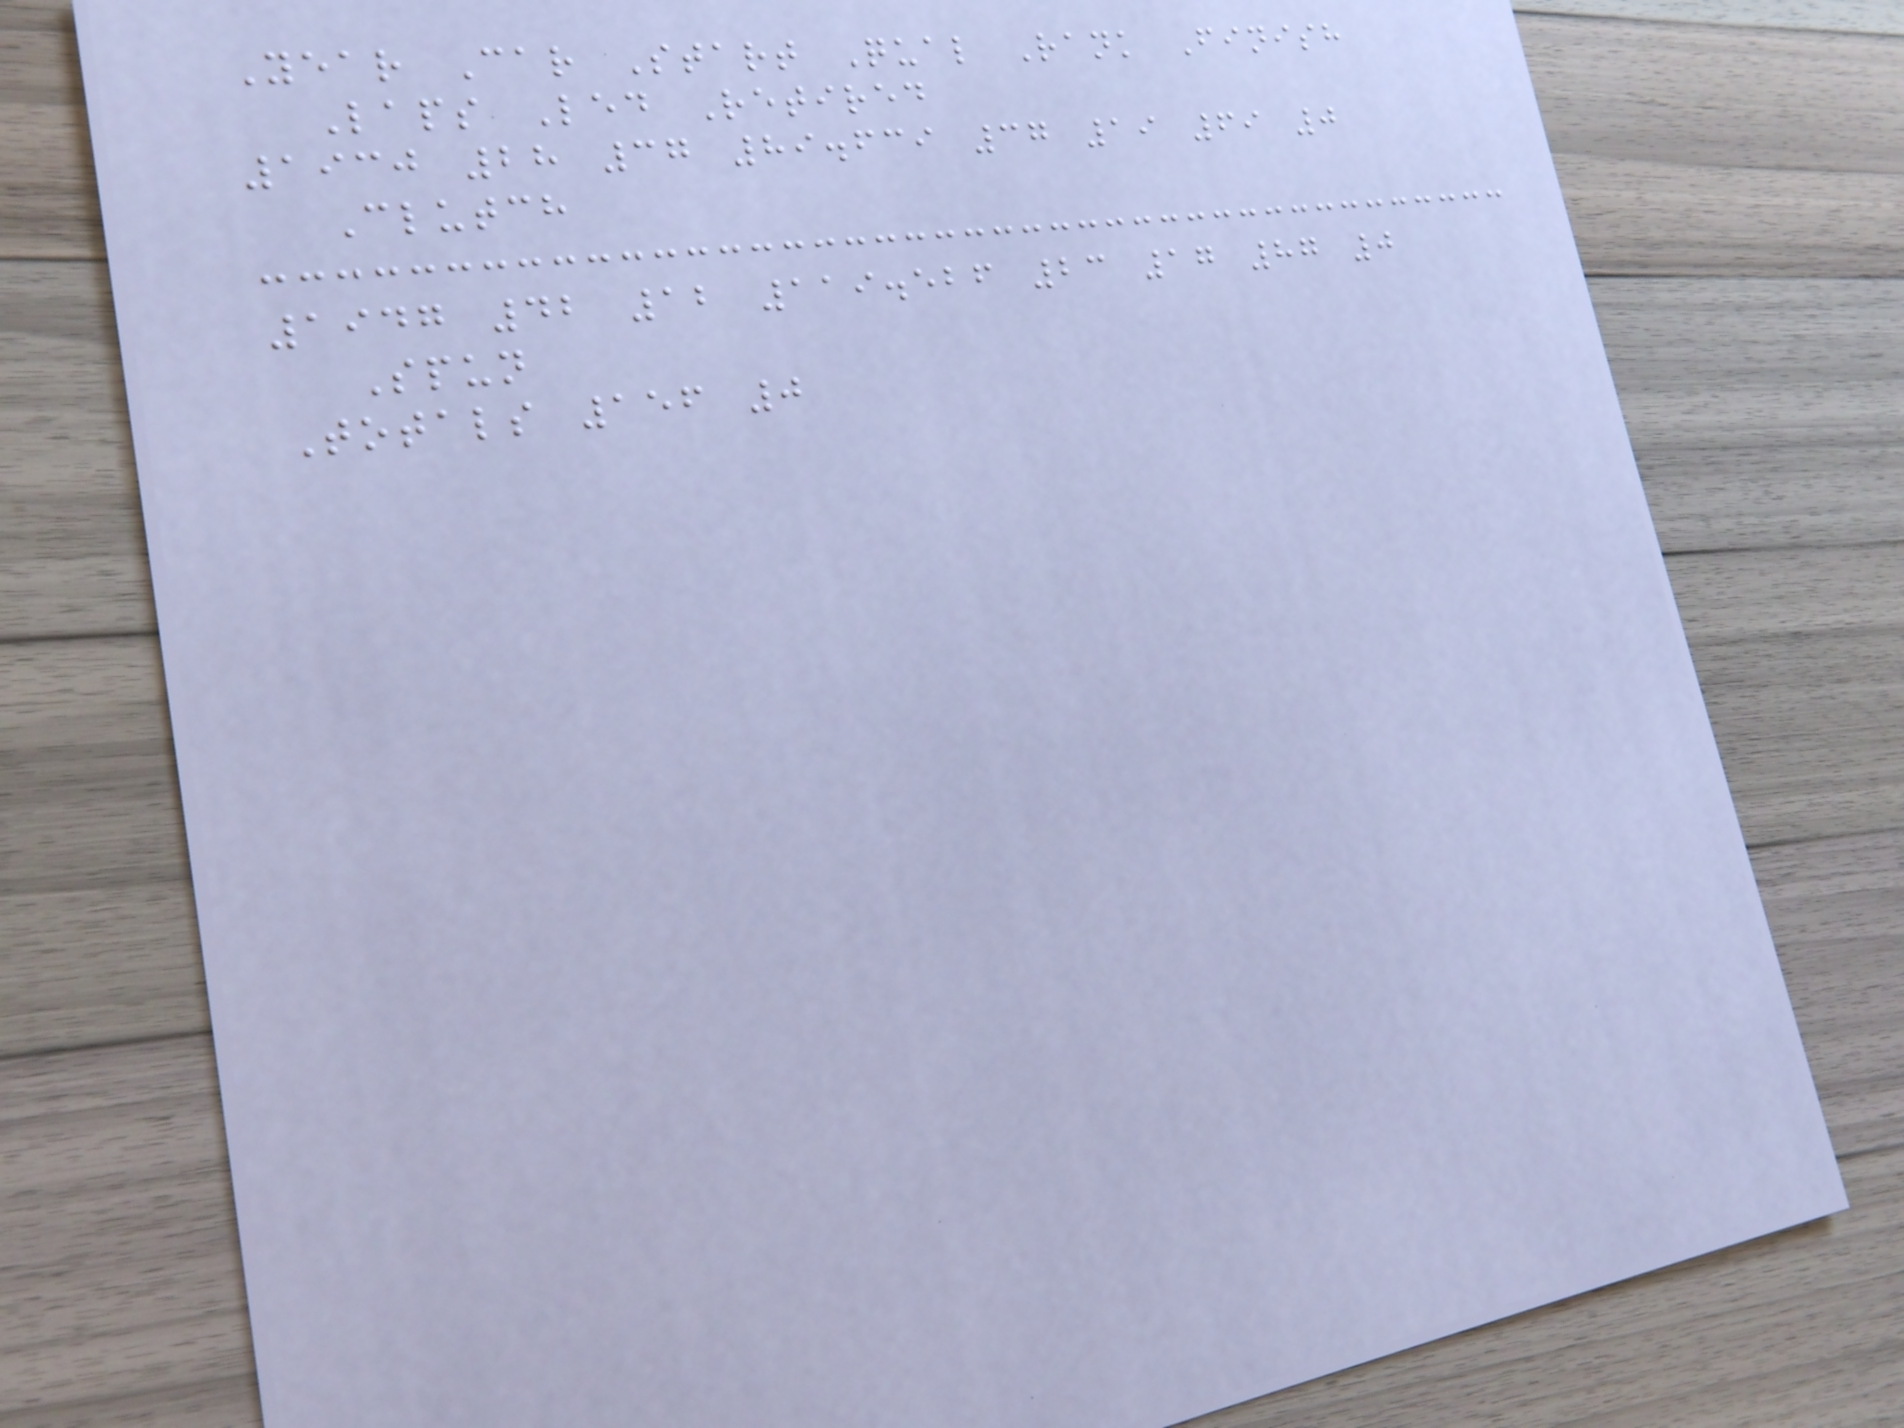Year Car Start Qual Rank Finish
Laps Led Retired
1930 28 37 89.639 37 19 69 0
Clutch
1947 42 12 119.526 23 17 87 0
Spun
Totals 156 0
